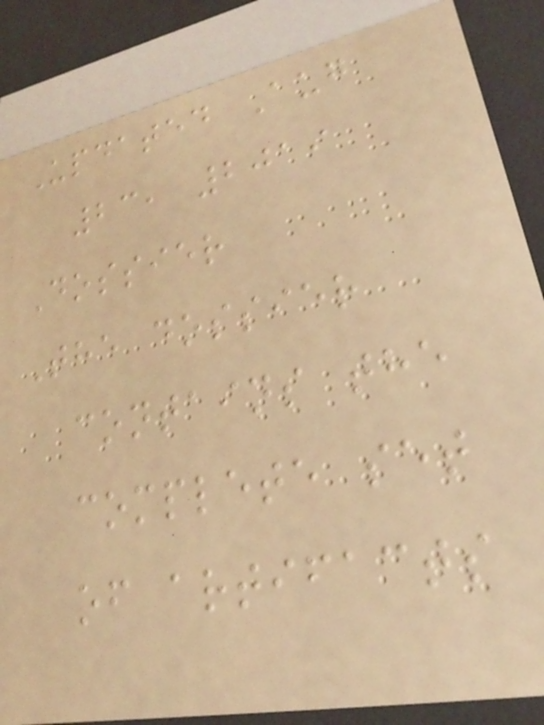Updated Aug
23, 2019
Dossier
The dossier
contains the
complete set
of artifacts
